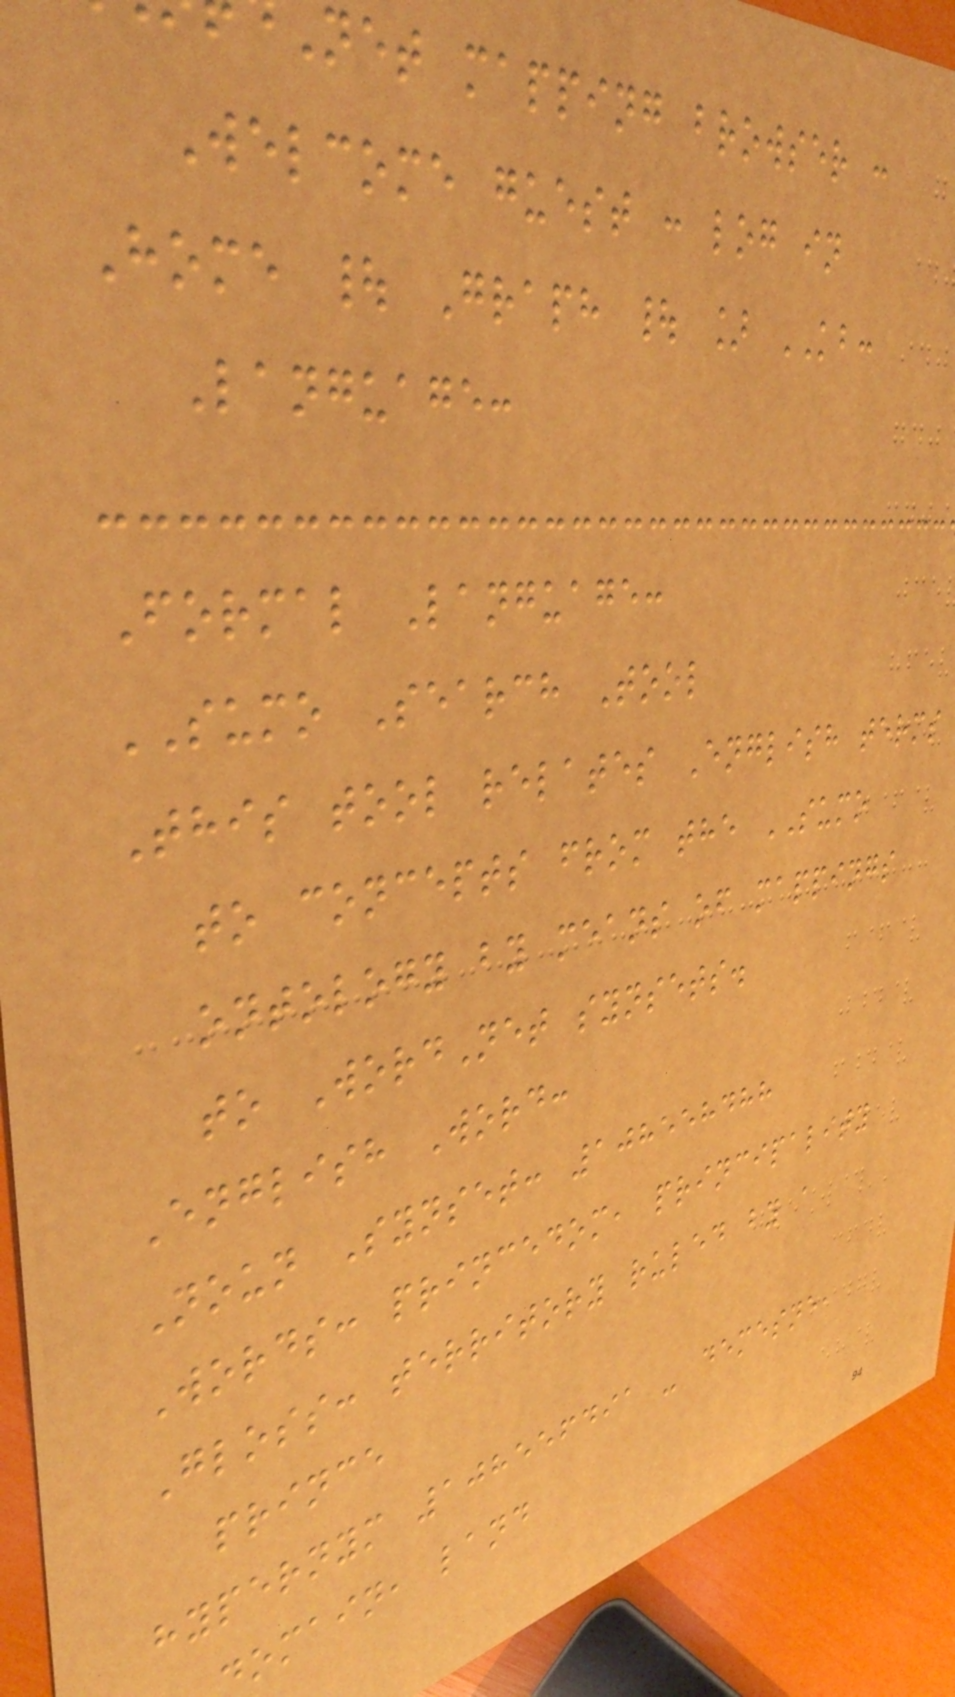net mapping browser :
Welcome guest : log in
Home | Graph | ] KB:
Language:
Formal Language:
SUMO Search Tool
This tool relates English terms
to concepts from the SUMO
ontology by means of mappings
to WordNet synsets.
English Word:
Noun Synset: 108558488
Words: princedom, principality
Gloss: territory ruled by a
prince
hypernym 108556491 - demesne,
omain, land
